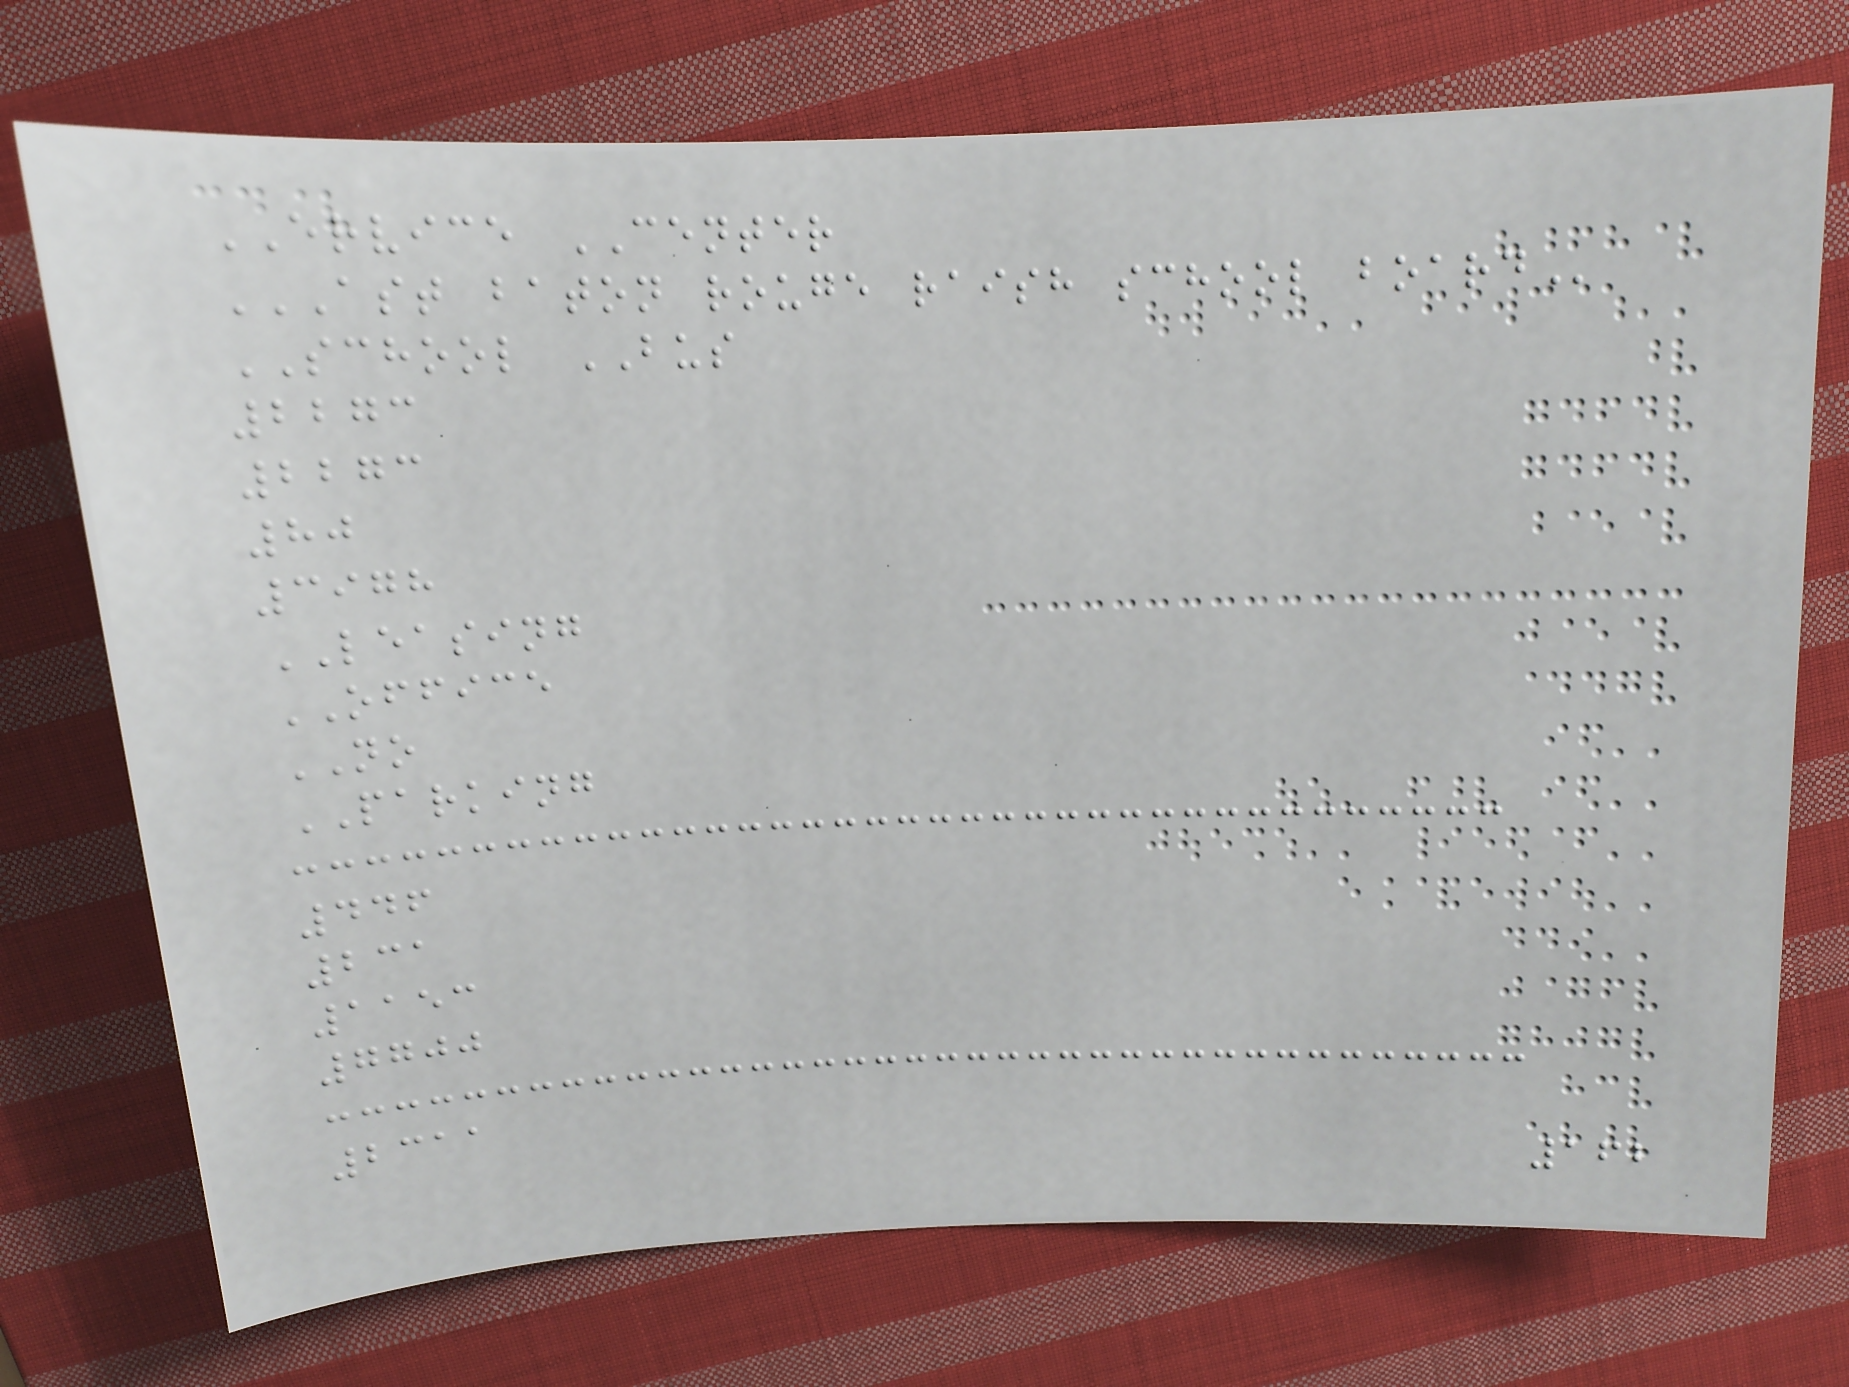ERVICE CENTER
AST BATON ROUGE RAISH SCHOOL BOARD
SCHOOL BUS
2273
2273
80
3978
LEASING
OFFICE
NO
PARKING
446
231
1153
7700
2311
162
